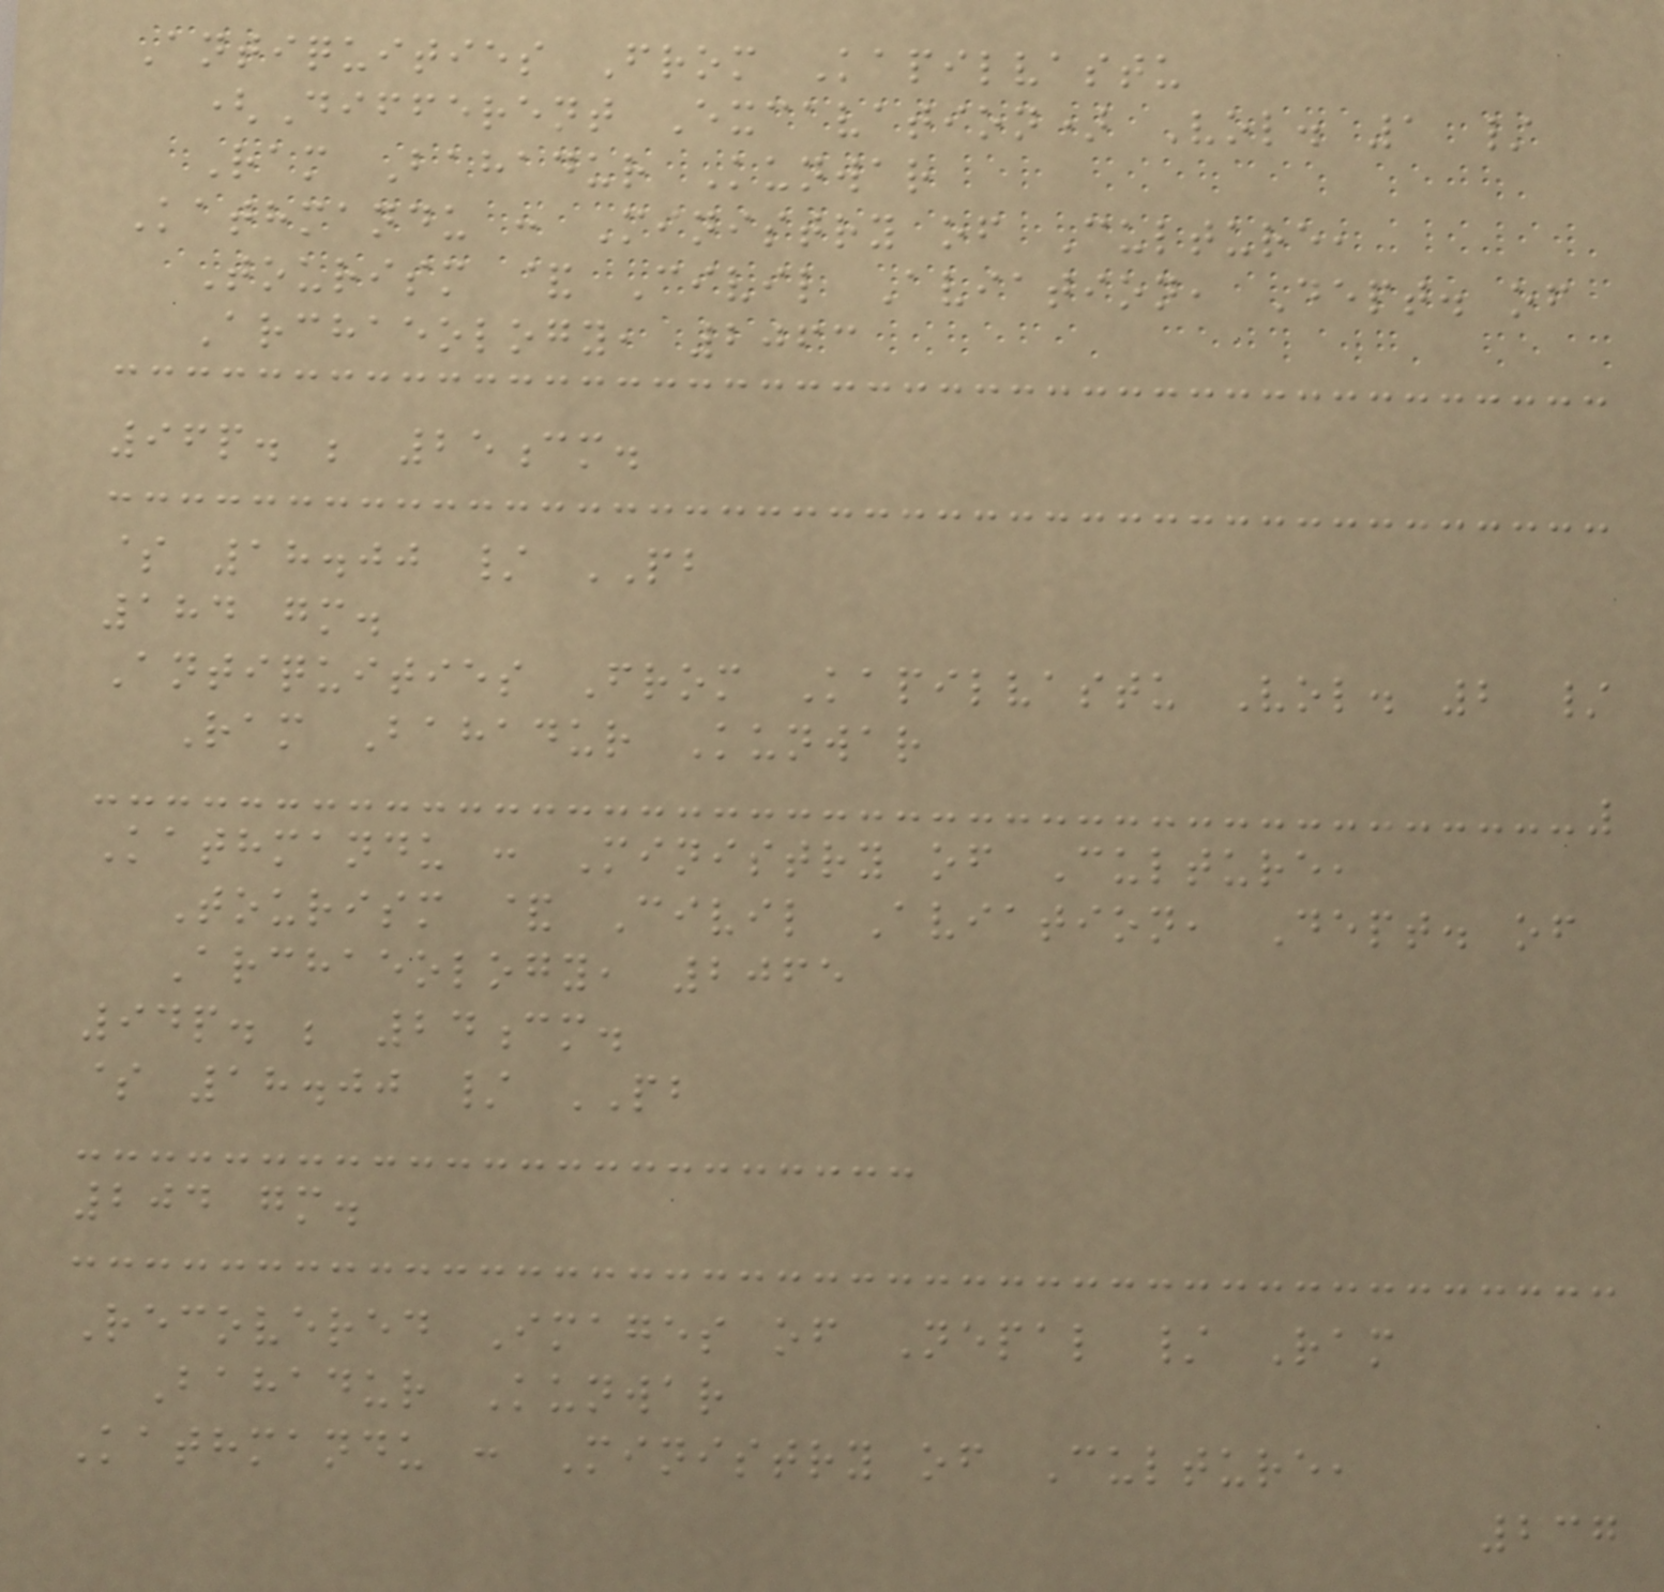Antiquities From Kapilvastu
(Different Excavation) Vol. 1 /
Ram Bahadur Kunwar
Kathmandu : Ministry of Culture,
Tourism & Civil Aviation, Dept. of
Archaeology, 2063
96p. ; 25cm.
$ 18.00 / PB
184 gm.
Antiquities From Kapilvastu Vol. 2 /
Ram Bahadur Kunwar
Kathmandu : Ministry of Culture,
Tourism & Civil Aviation, Dept. of
Archaeology, 2065
94p. ; 24cm.
$ 18.00 / PB
204 gm.
Recovered Images of Nepal / Ram
Bahadur Kunwar
Kathmandu : Ministry of Culture,
237
